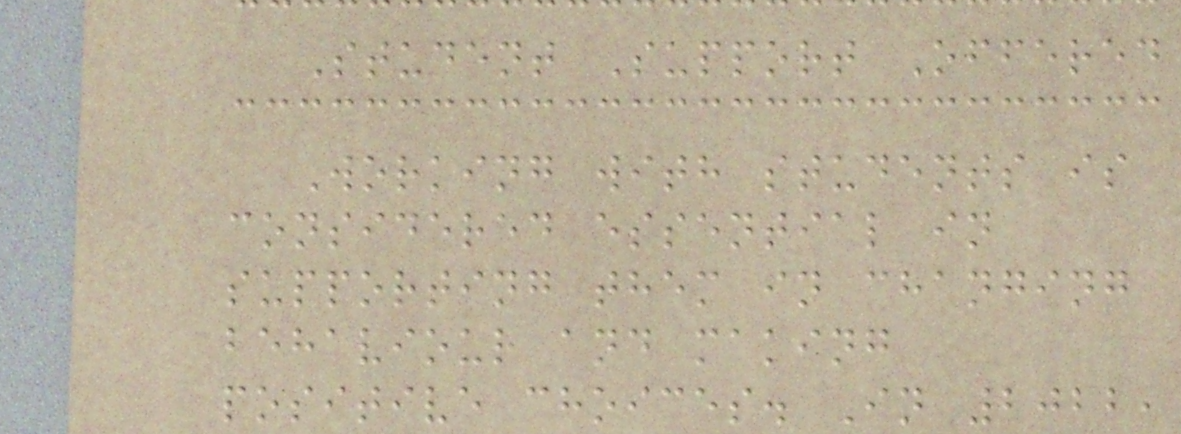Student Support Offered
Working with students is
considered essential in
supporting them in changing
behaviour and making
positive choices. In 2022,
